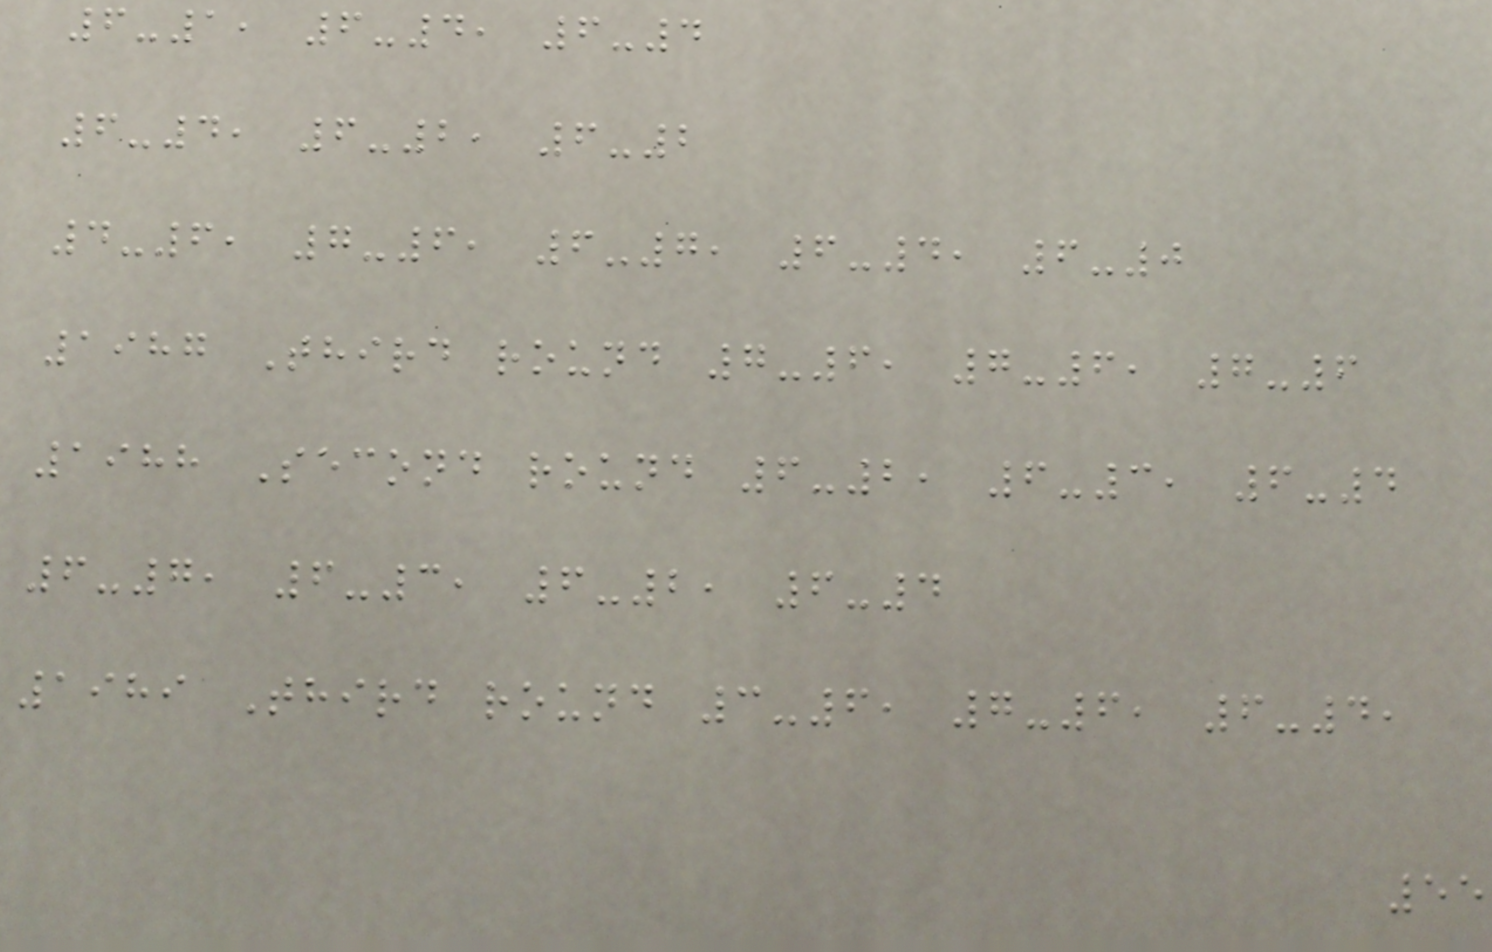6-1, 6-4, 6-4
6-4, 6-2, 6-2
4-6, 7-6, 6-7, 6-4, 6-0
1987 Third round 7-6, 7-6, 7-6
1988 Second round 6-2, 6-3, 6-4
6-7, 6-3, 6-2, 6-4
1989 Third round 3-6, 7-6, 6-4,
55
